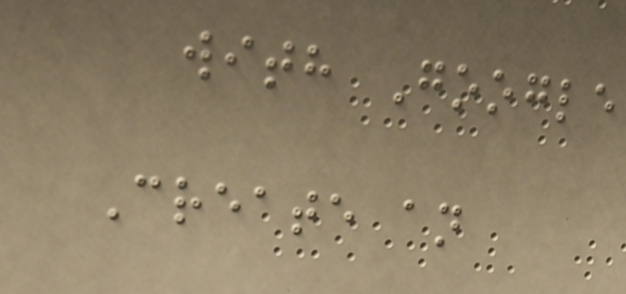with Google
Create an
